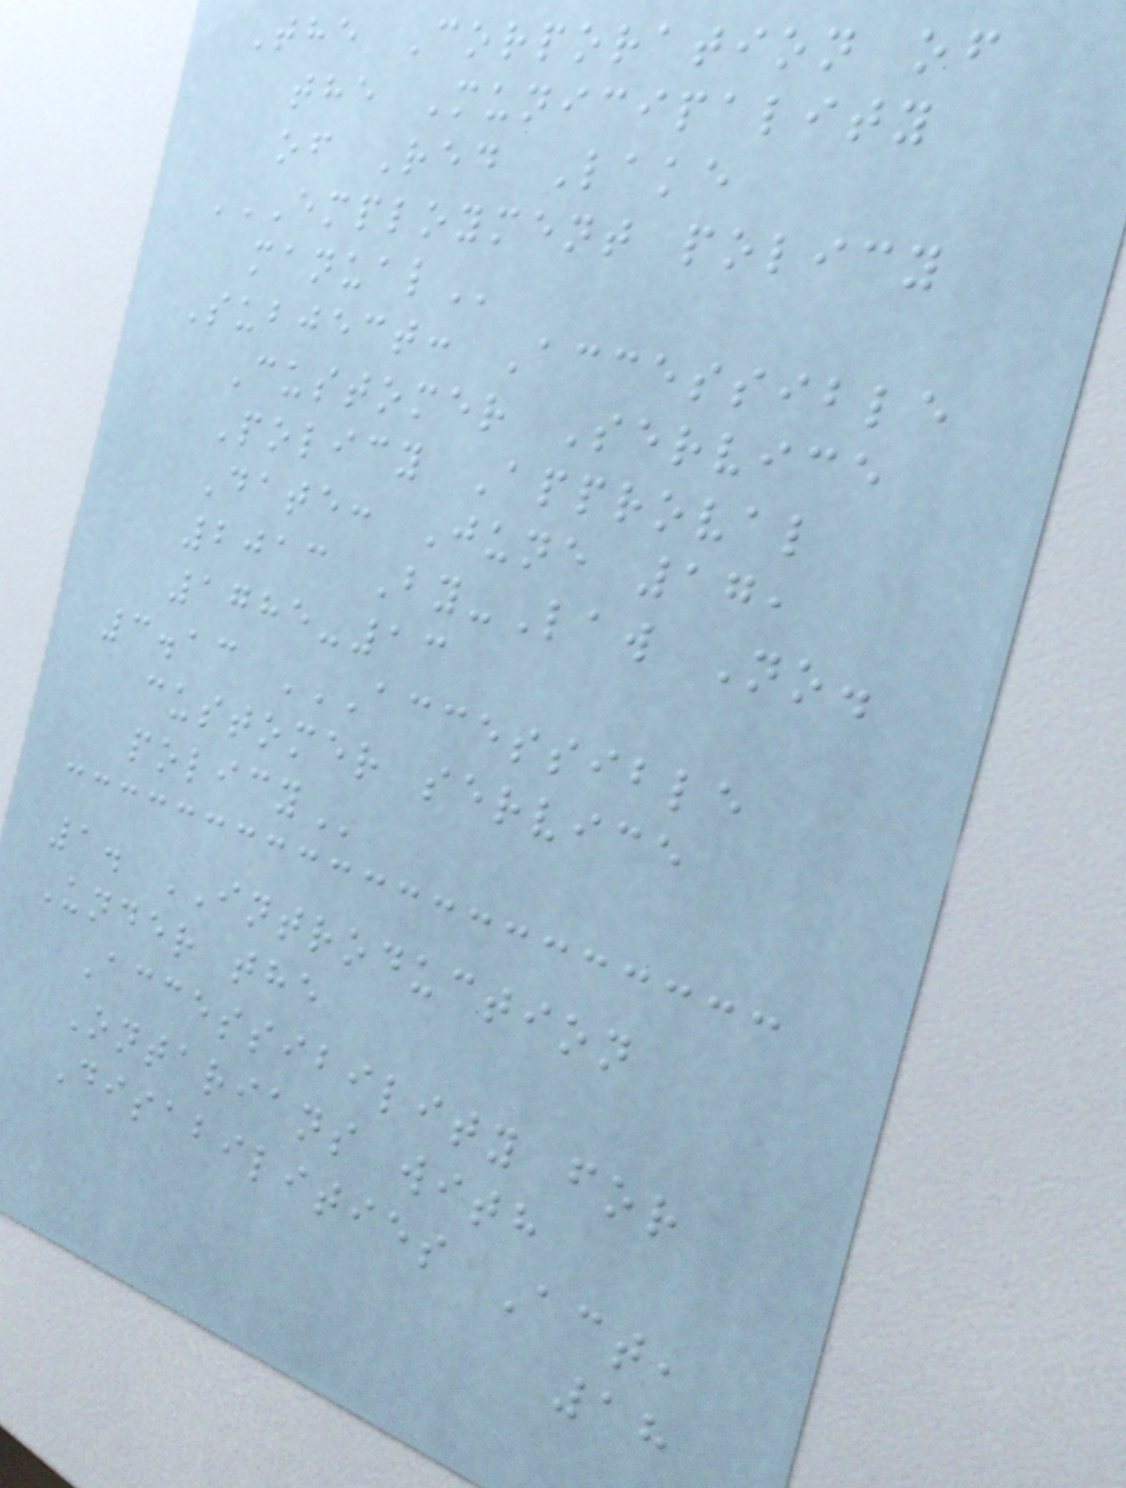The Corporation of
the Municipality
of Red Lake
EMPLOYMENT POLICY
MANUAL
Subject: Accessible
Customer Service
Policy Approval
Date: June 17,
2013 By-Law No.
1785-13
3.13 ACCESSIBLE
CUSTOMER SERVICE
POLICY
1. INTRODUCTION
Under the
Accessibility for
Ontarians with
Disabilities Act,
18
